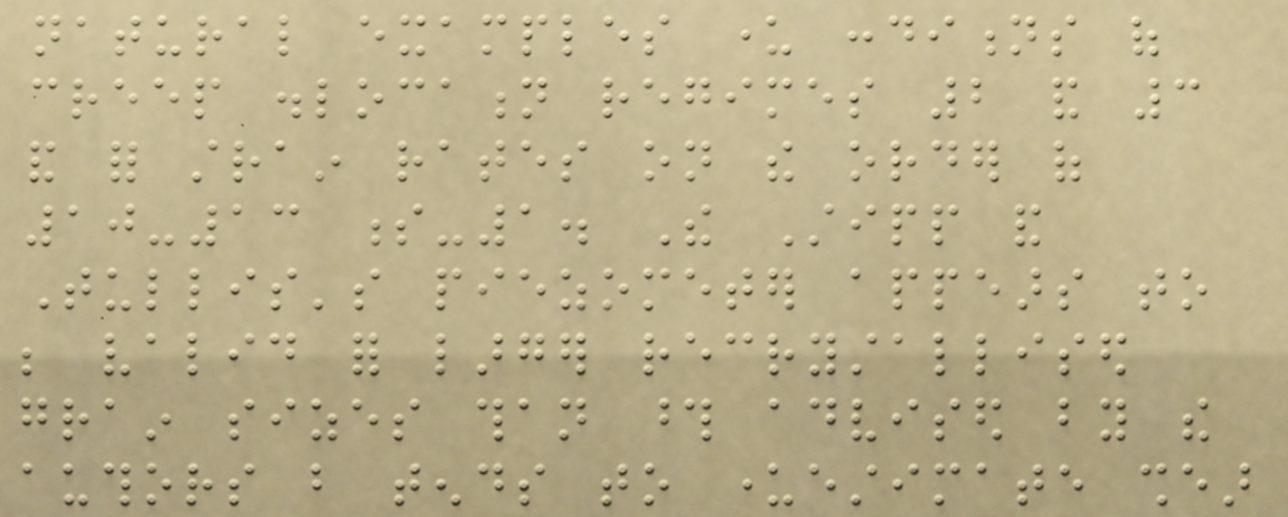natural examples under conditions of
creep dislocation regimes 2 and 3
and for strain rates on the order of
10-13 s-1. The Stipp and
Tullis's piezometer appears to
be valid for larger recrystallised
grain sizes than those advised by the
authors but tends to underestimate shear
